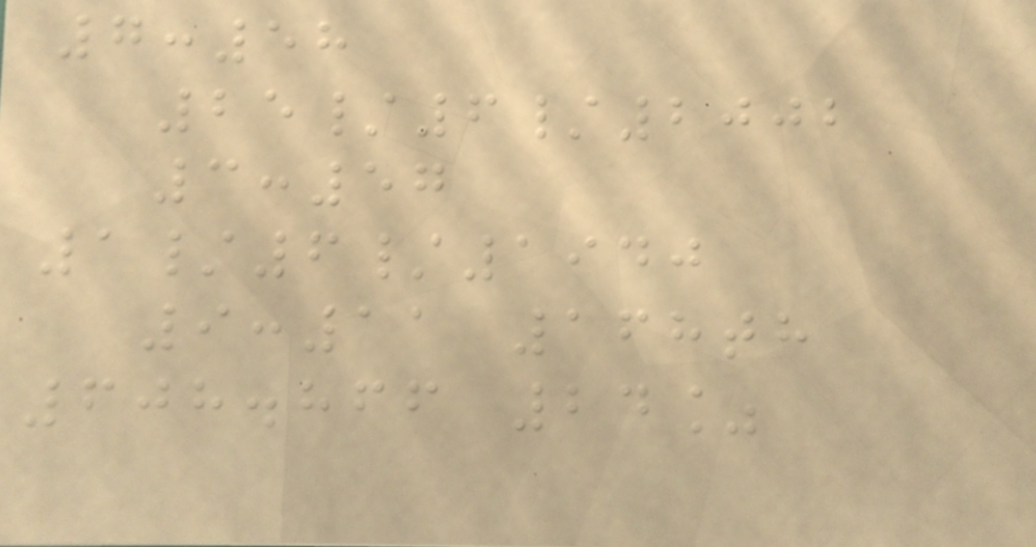7:58
25/6/2002
3:57
1/6/1940
9:11 168th
608.866 24%
